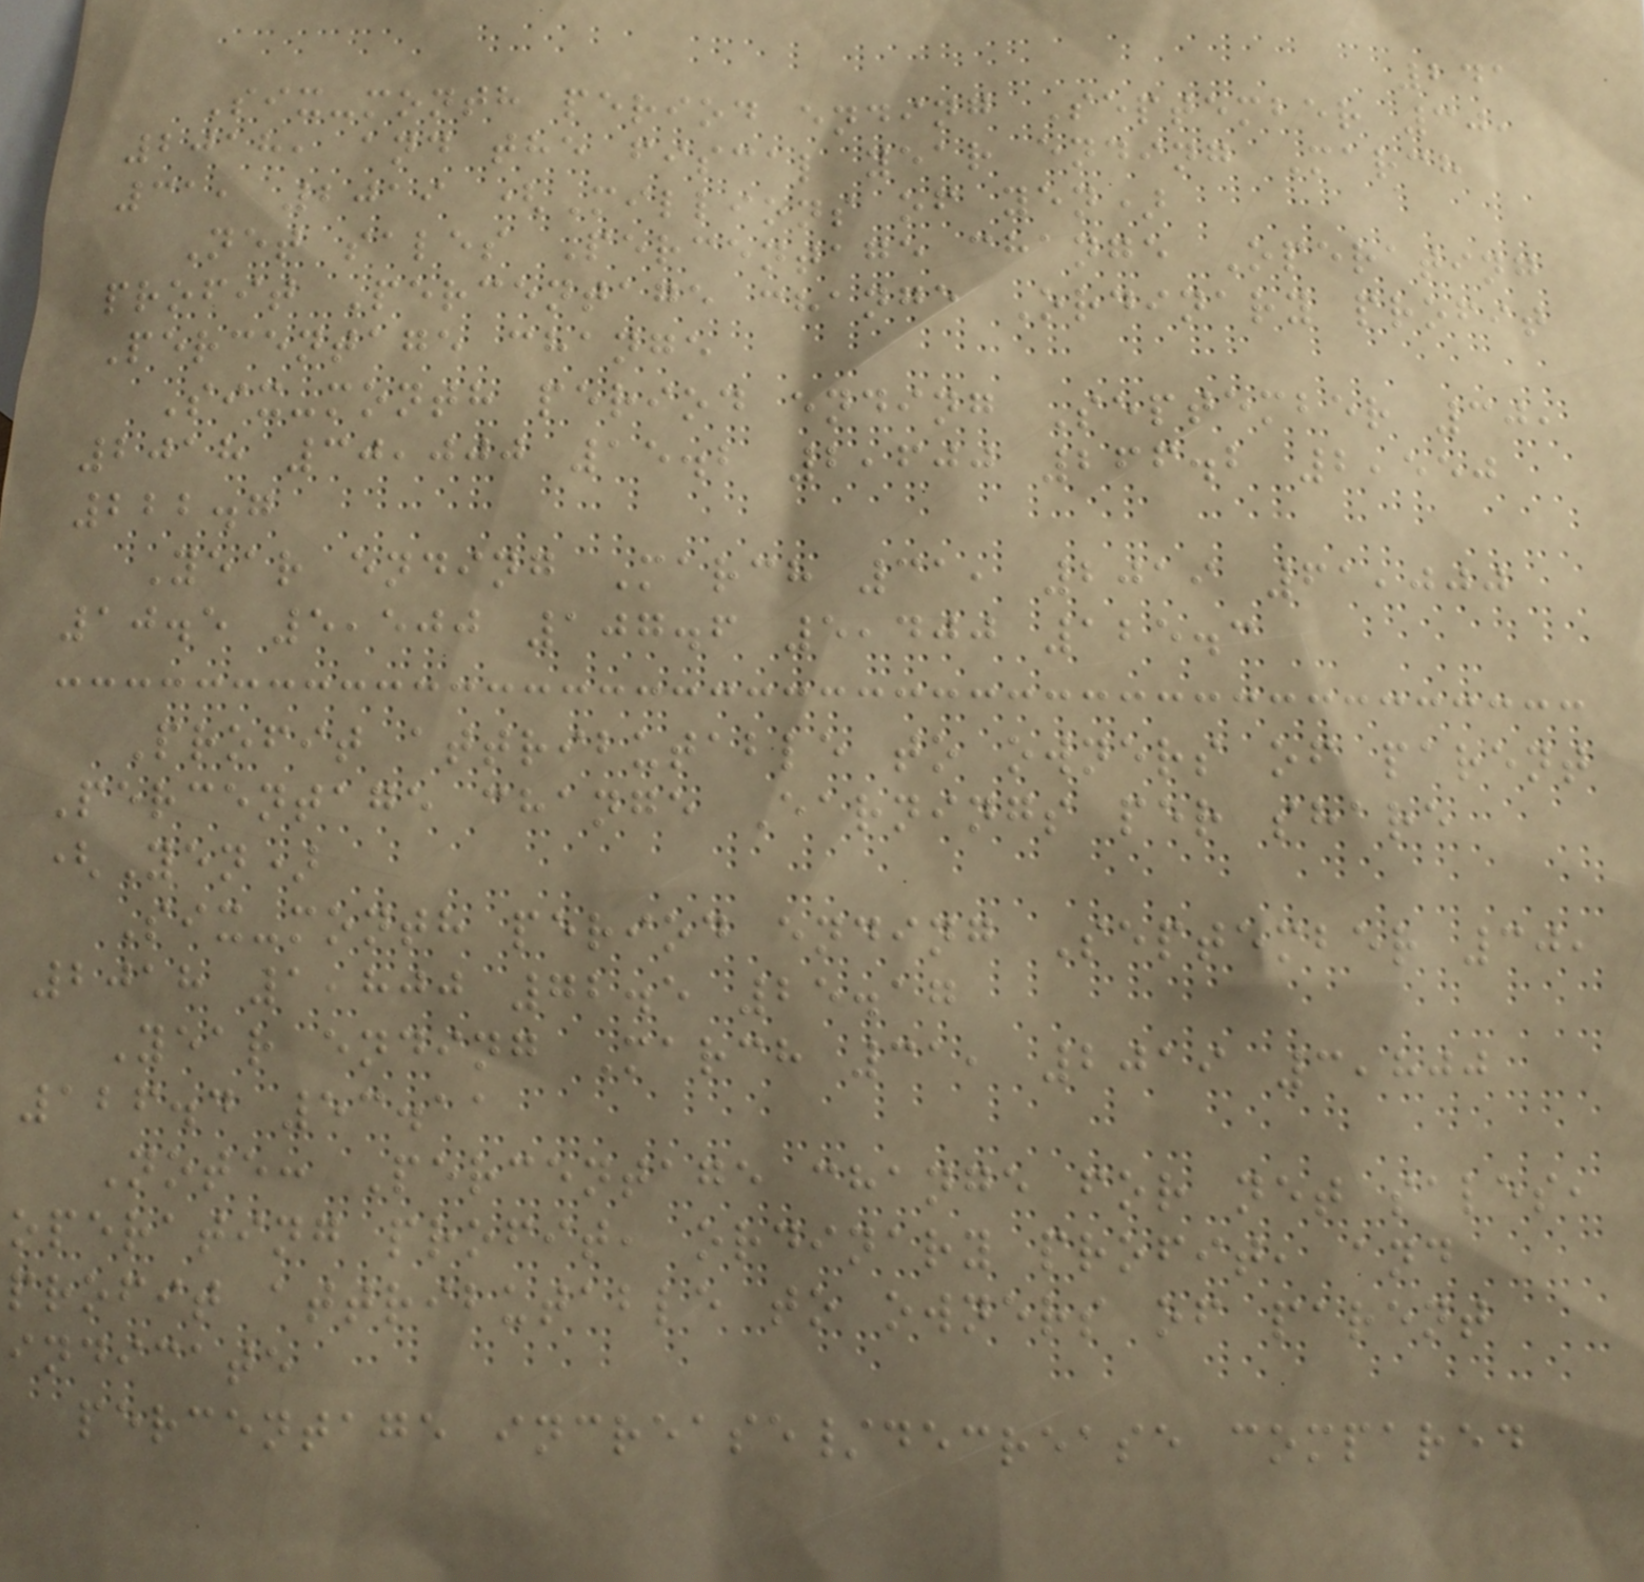241
Six-month period ending September 30,
2018, and the fiscal year ending March
31, 2019 (Millions of yen)
Net sales Percentage change Operating
profit Percentage change Ordinary profit
Percentage change
Six-month period ending September 30,
2018 30,000 15.2 2,600 266.2 2,550
222.7
Year ending March 31, 2019 61,000
10.5 5,500 107.6 5,400 125.3
Profit attributable to owners of parent
Percentage change Earnings per share
(Yen)
Six-month period ending September 30,
2018 1,800 72.5 25.17
Year ending March 31, 2019 3,800
126.4 53.11
Note: Percentage change for net sales,
operating profit, ordinary profit, and
profit attributable to owners of parent
indicate
percentage increase/decrease compared
